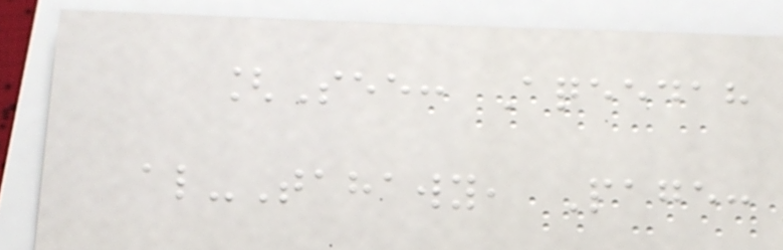[See: Aqeedah
al-Tahawy, Page:
